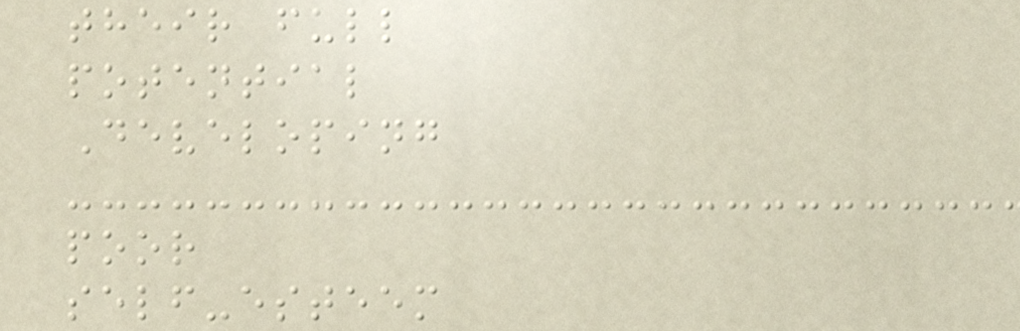their full
potential
Developing
poor
self-esteem
